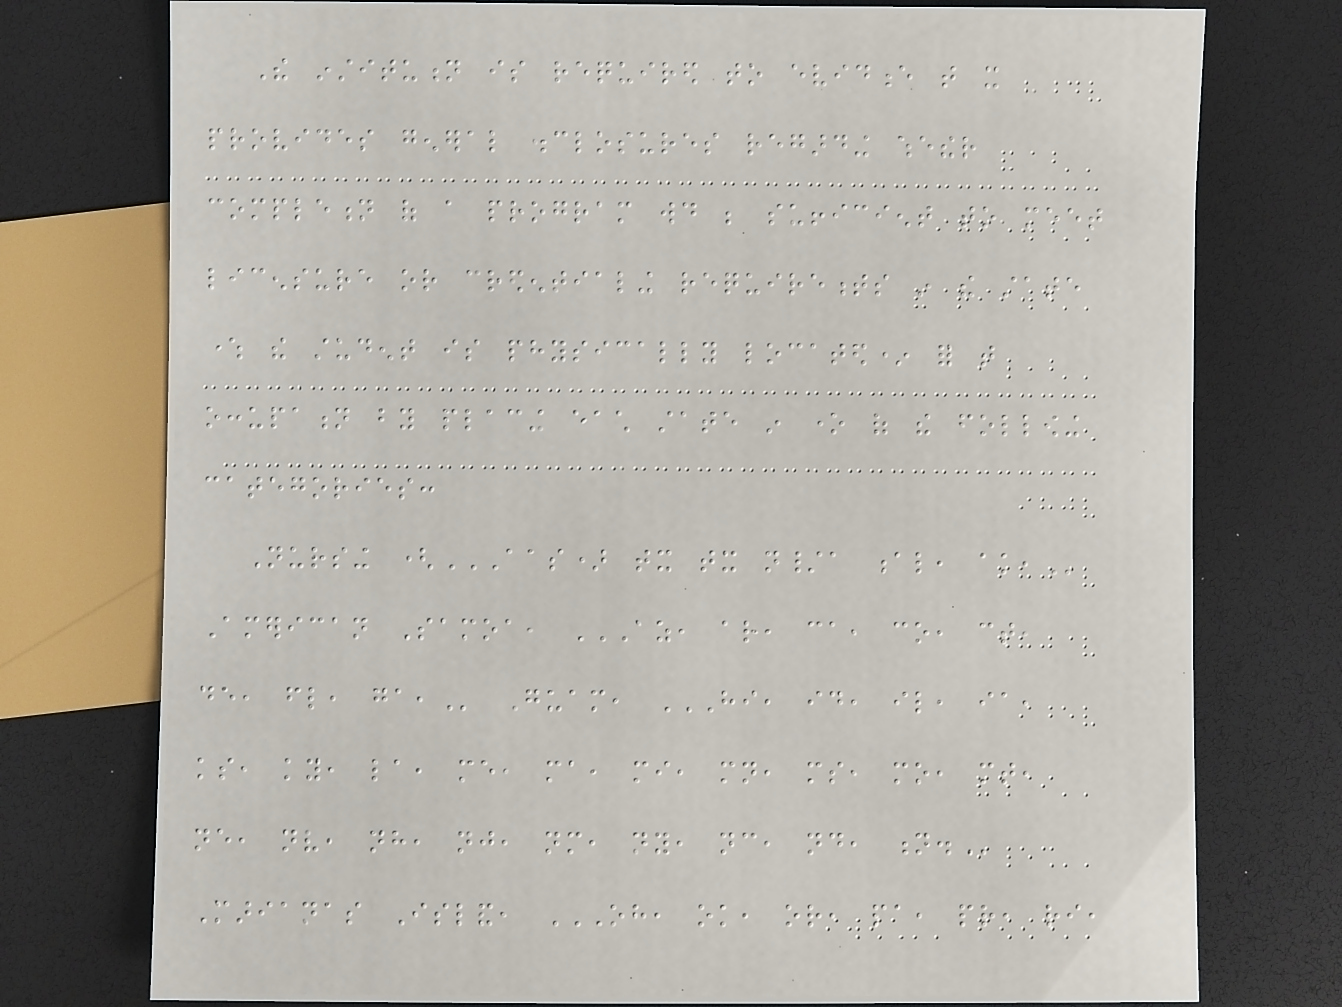The institution is required to evidence that it
provides general disclosures regarding whether
completion of a program would be sufficient to meet
licensure or credentialing requirements in the state
where the student is physically located* for that
occupation by placing each state in one of the following
categories:
Nursing (AAS) TX TX N/A AL, AK,
American Samoa, AZ, AR, CA, CO, CT,
DE, FL, GA, Guam, HI, ID, IL, IA,
KS, KY, LA, ME, MA, MI, MN, MS, MO, MT,
NE, NV, NH, NJ, NM, NY, NC, ND, N.
Marianas Island, OH, OK, OR, PA, PR, RI,
